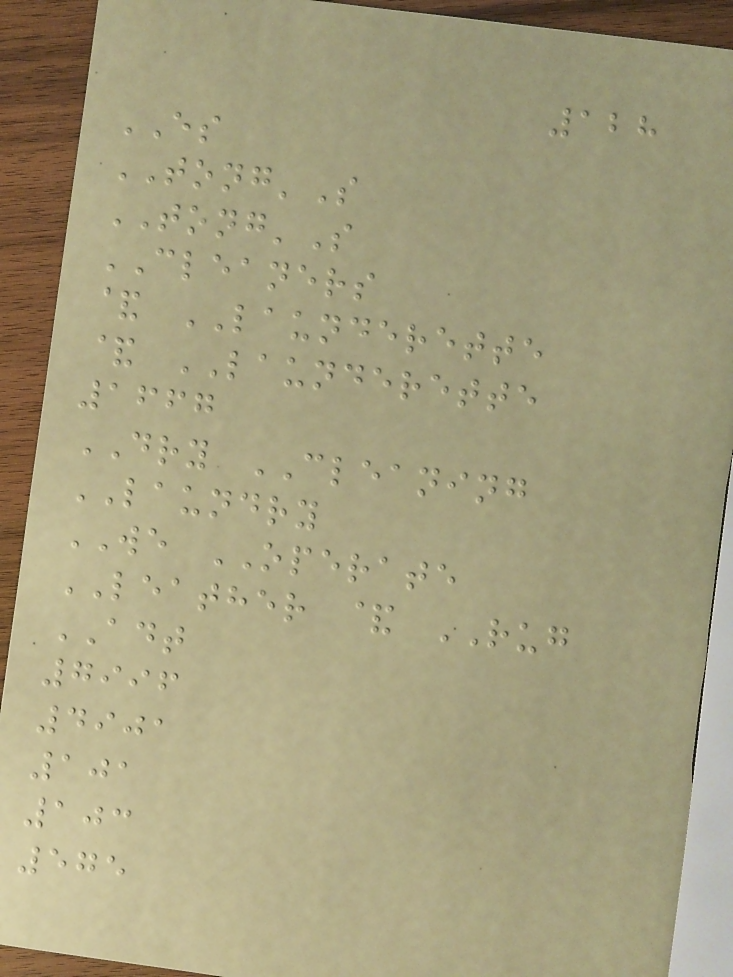128
ES
TONG'S
TONG'S
CLEANERS
& LAUNDERETTE
& LAUNDERETTE
1667
DRY CLEANING
LAUNDRY
WE OPERATE
LEATHER & RUG
ADT
7996
4901
101
103
575
